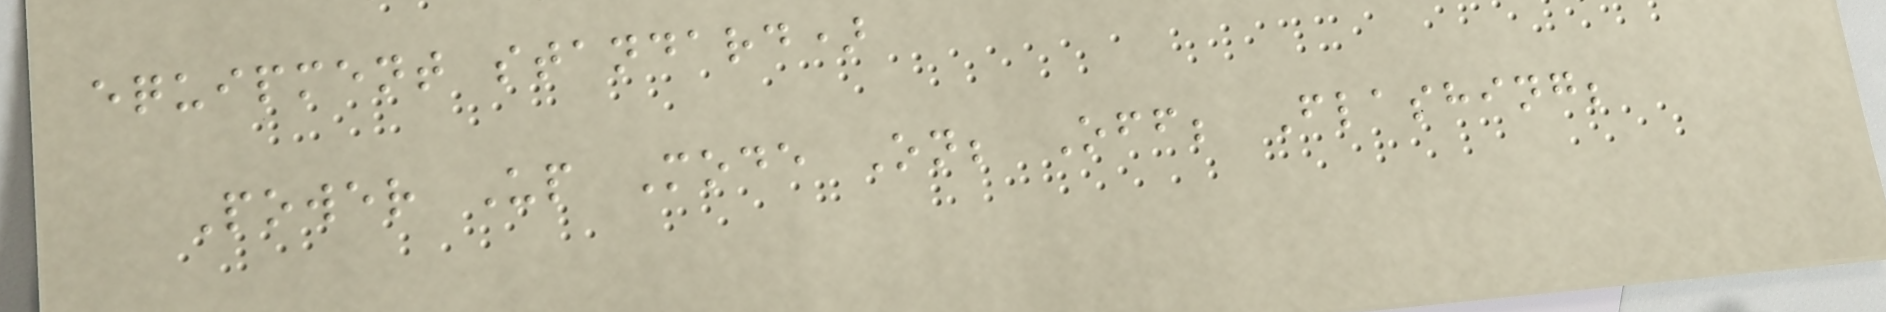equipment standard)
Power Up Mode On; Off; Flashing;
